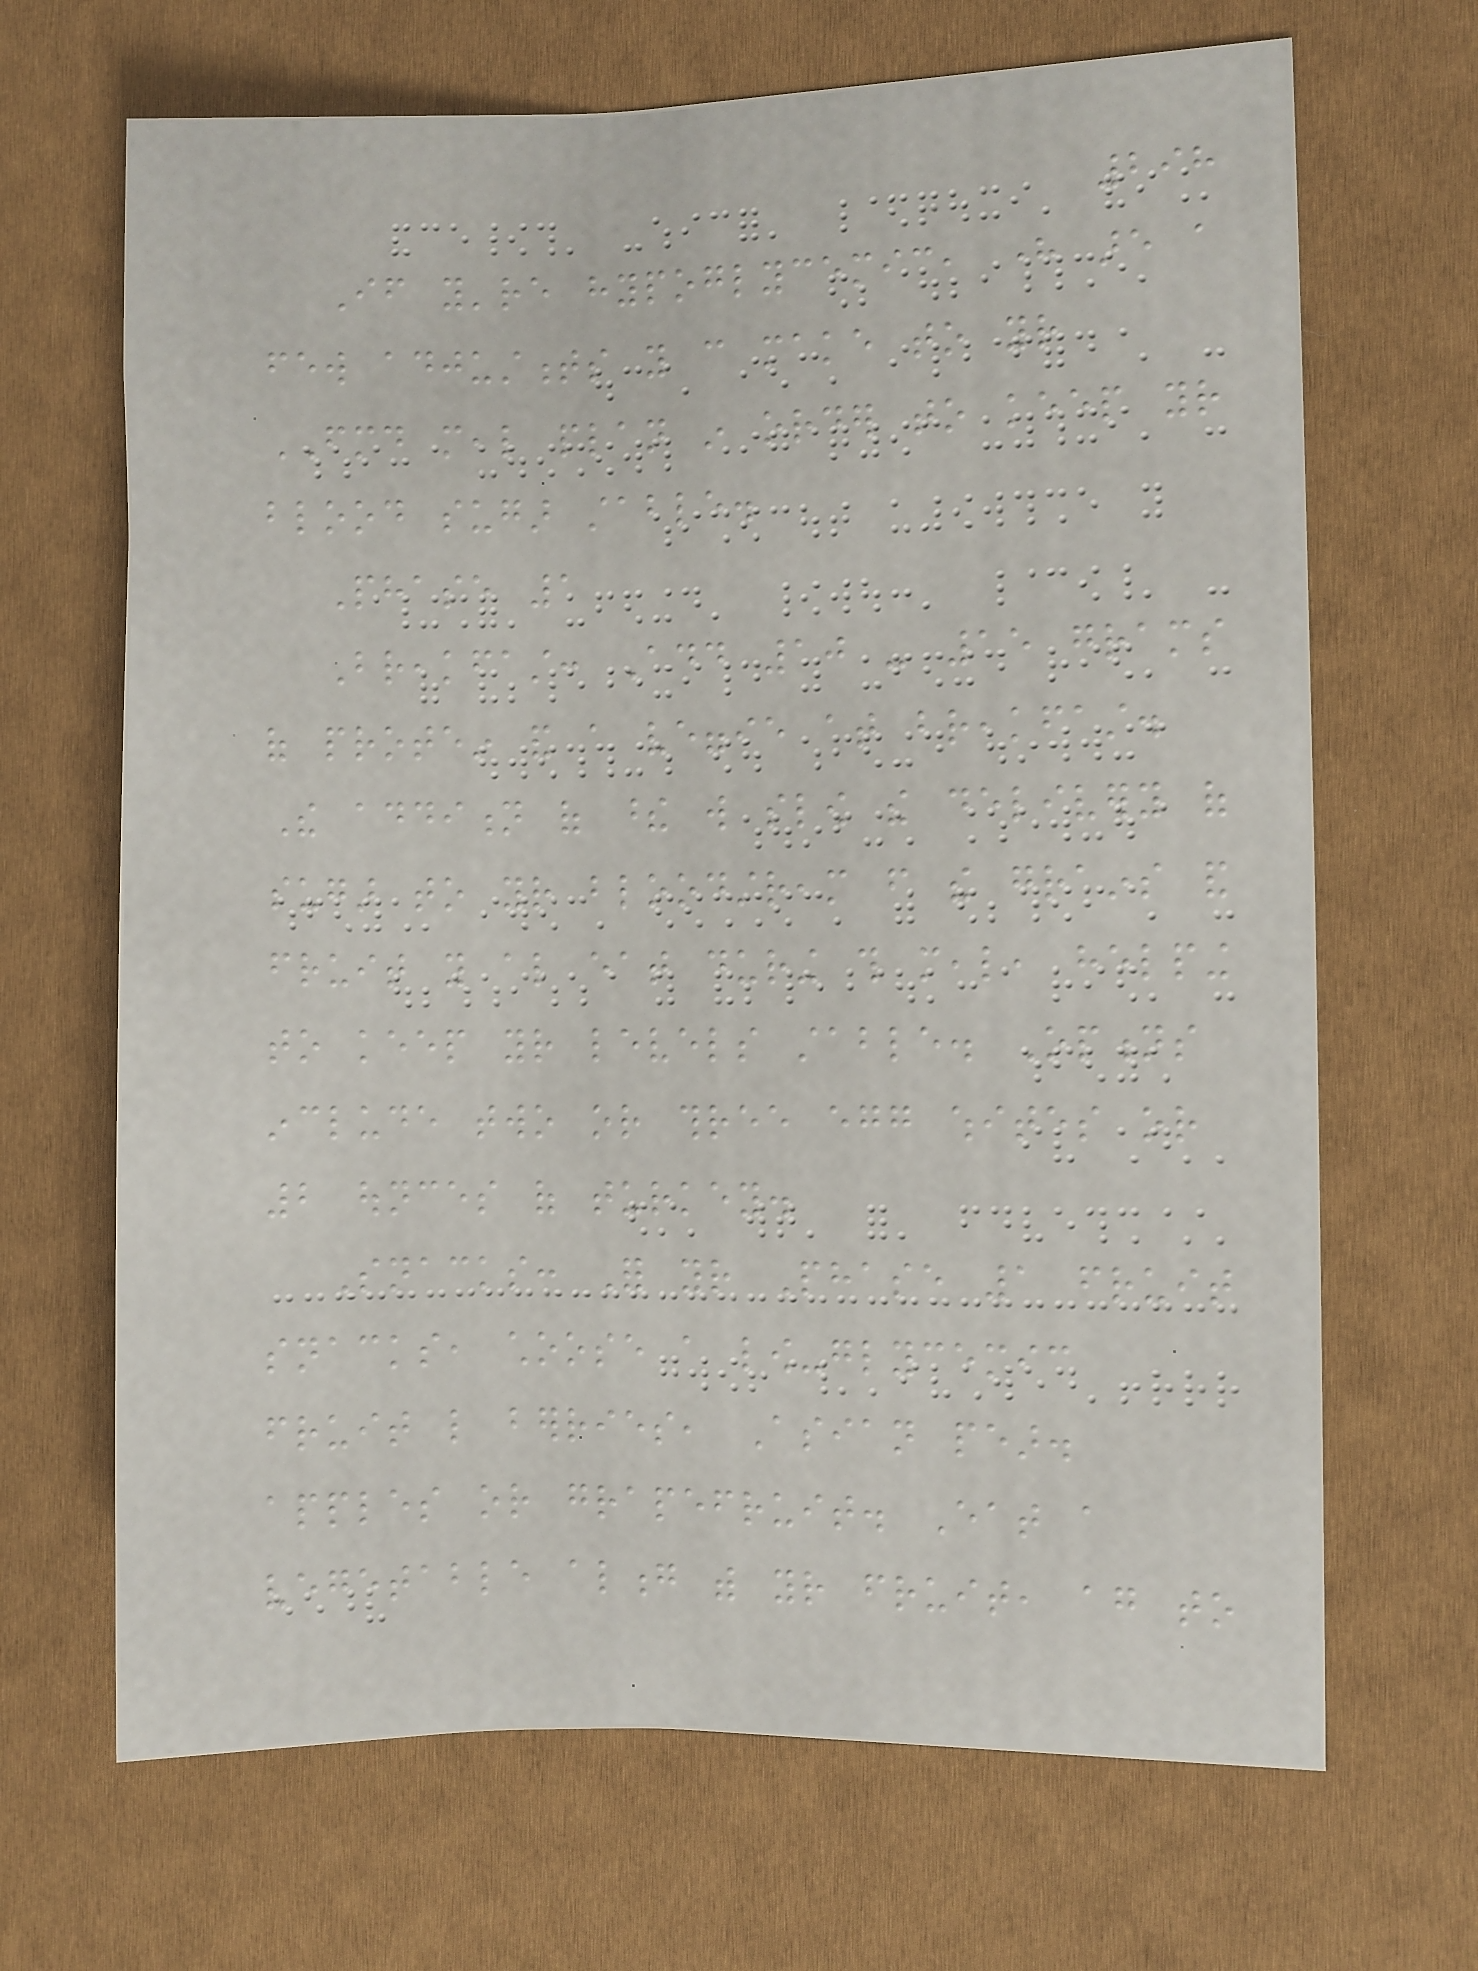298
If you're hypoglycemic, here are a
few adjustments you can make to your
FMD meal plan in order to keep your
blood sugar stable.
Phase 1
Breakfast: Add 10 - 15 grams
of protein and a veggie at breakfast.
The addition of these will slow the delivery of
sugar to your bloodstream from the grains and
fruit you also eat during this meal, helping
to keep your levels stable. Options
include two or three egg whites or
2 ounces of turkey.
Snacks: For your Phase 1 fruit
snacks, choose a low-glycemic
fruit like berries, Asian pear.
apples or grapefruit. Eat a
vegetable along with your fruit, again to
